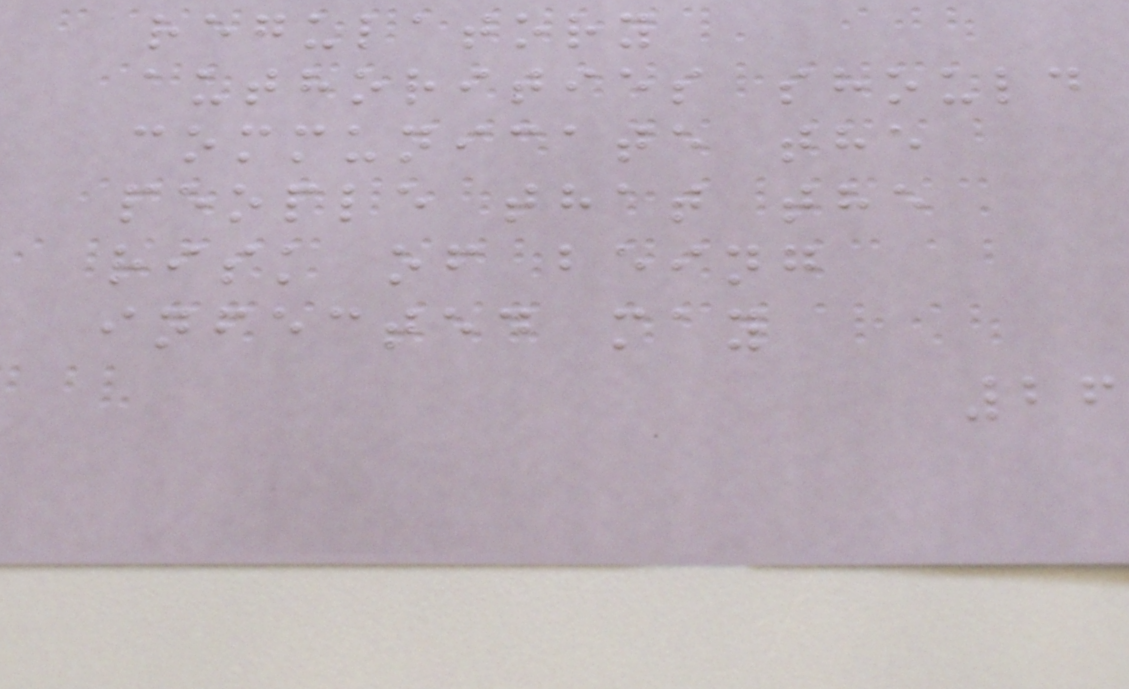regulatory
authorities should
communicate the
people that the
risk of being
infected may
26
